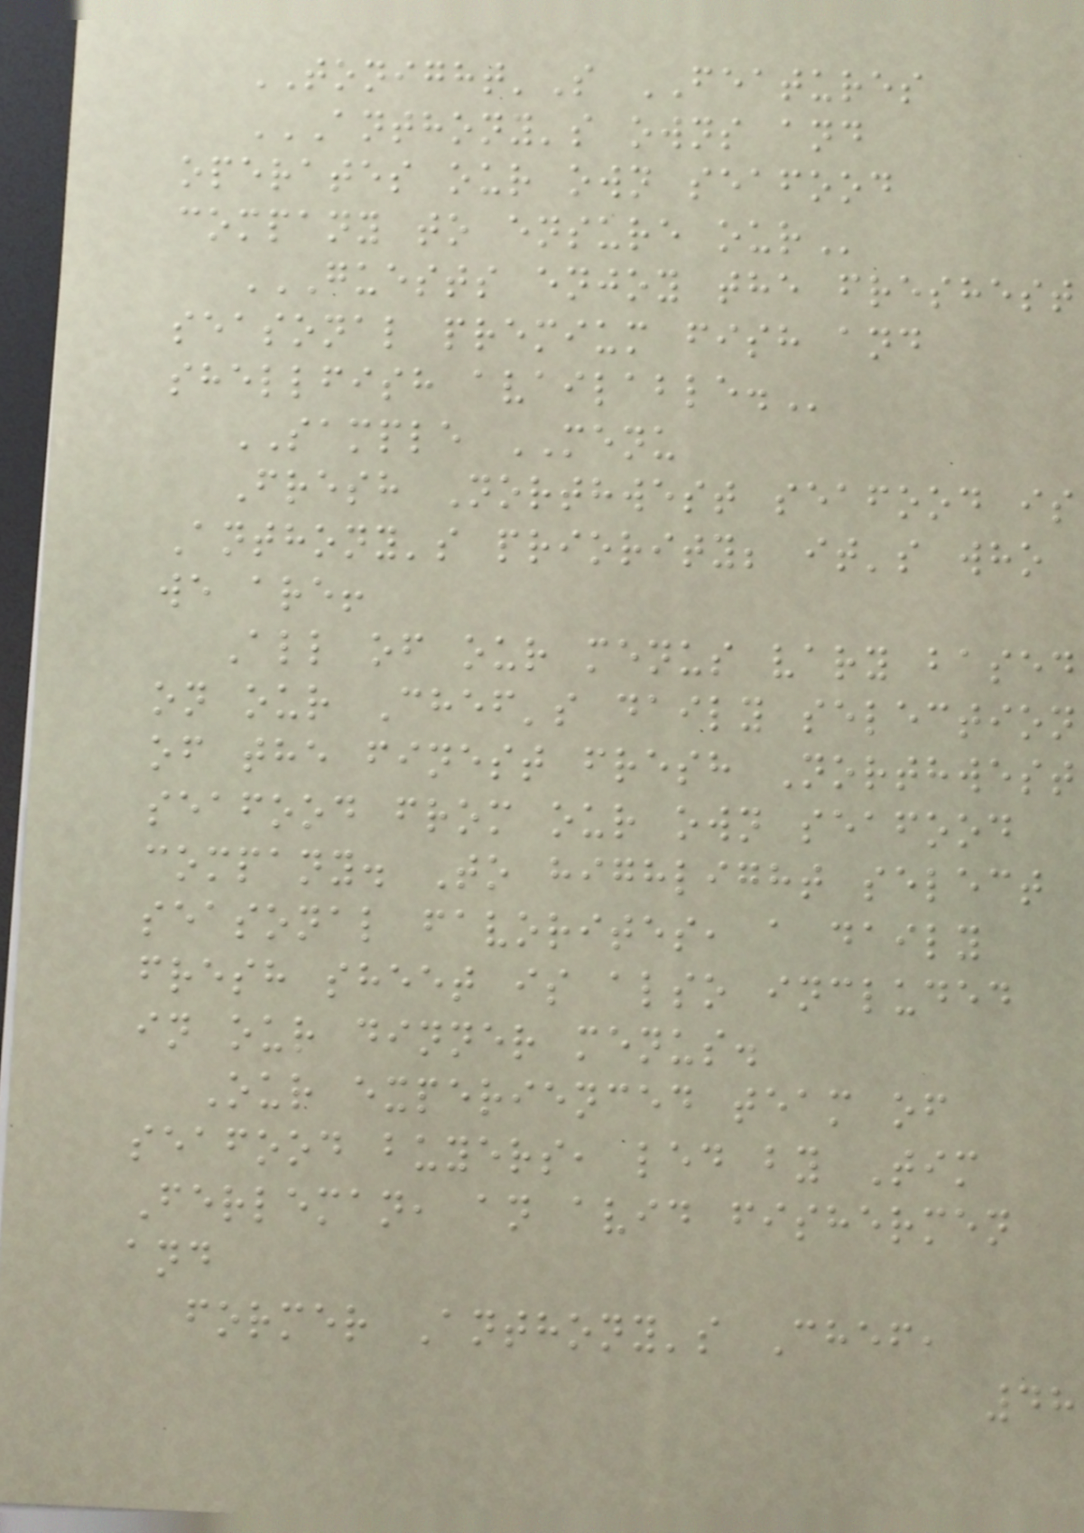TONIGHT'S FEATURES
ANTHONY'S OWNS AND
OPERATES OUR OWN SEAFOOD
COMPANY TO ENSURE OUR
GUESTS ENJOY THE FRESHEST
SEASONAL PREMIUM FISH AND
SHELLFISH AVAILABLE.
SAMPLE MENU
Fresh Northwest seafood is
Anthony's priority; it's who
we are!
All of our menus vary based
on our Chef's daily selection
of the finest fresh Northwest
seafood from our own seafood
company. To highlight select
seasonal favorites, a daily
fresh sheet is also included
in our dinner menus.
Our experienced team of
seafood buyers, led by Tim
Ferleman, an avid fishermen
and
former Anthony's Chef,
48
